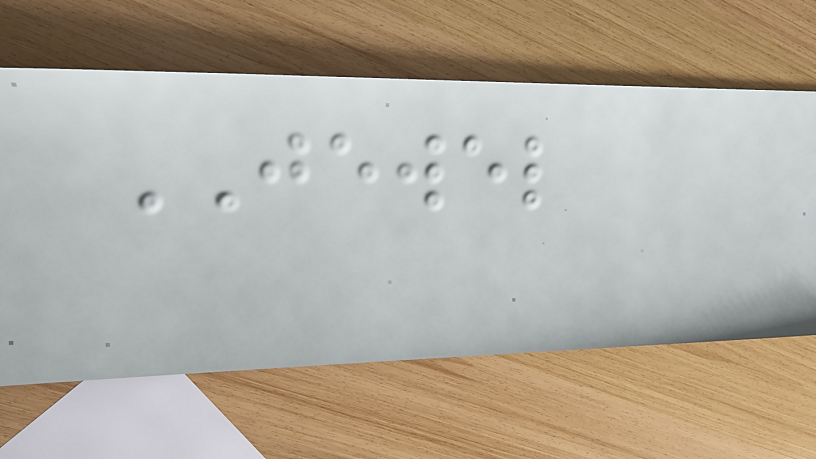JEWEL
